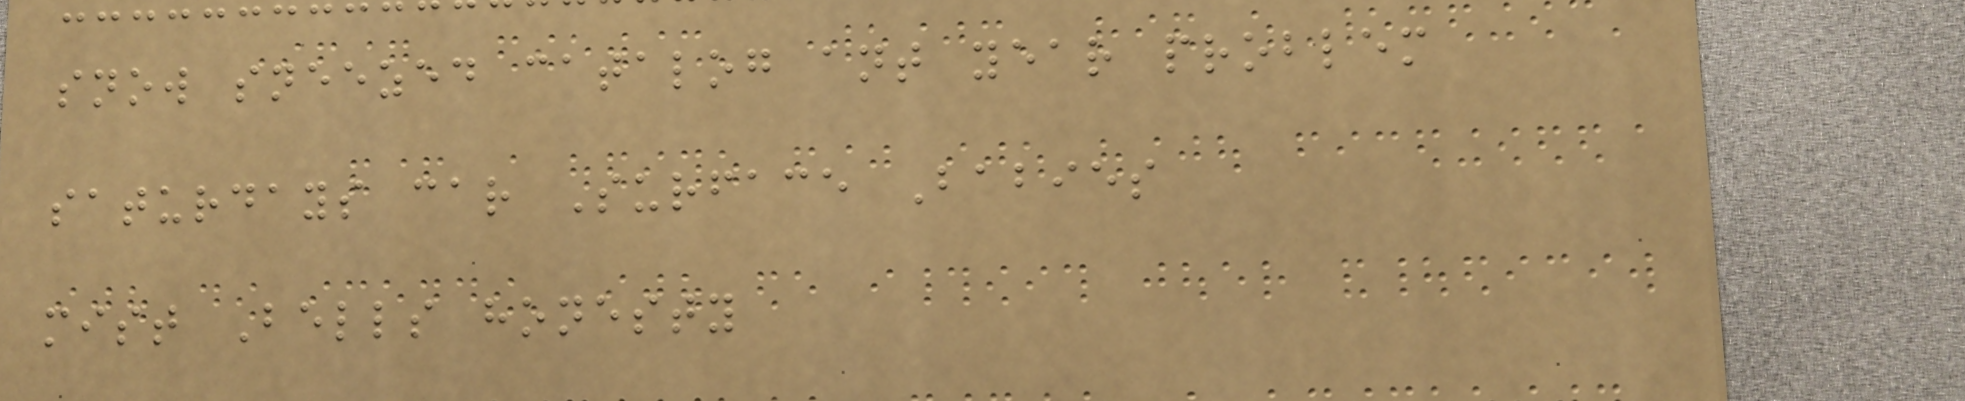snow sneezed catalog ant year problem
saturdays car Surface Babies
mist Bells honesty
